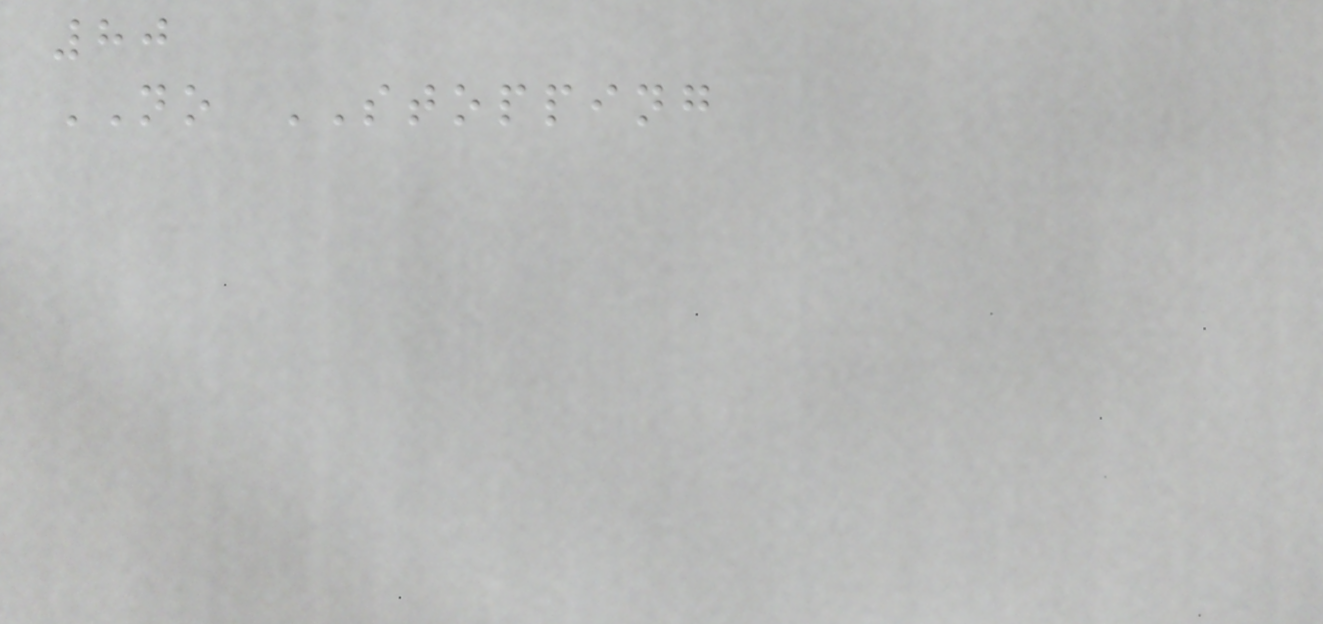80
NO STOPPING
